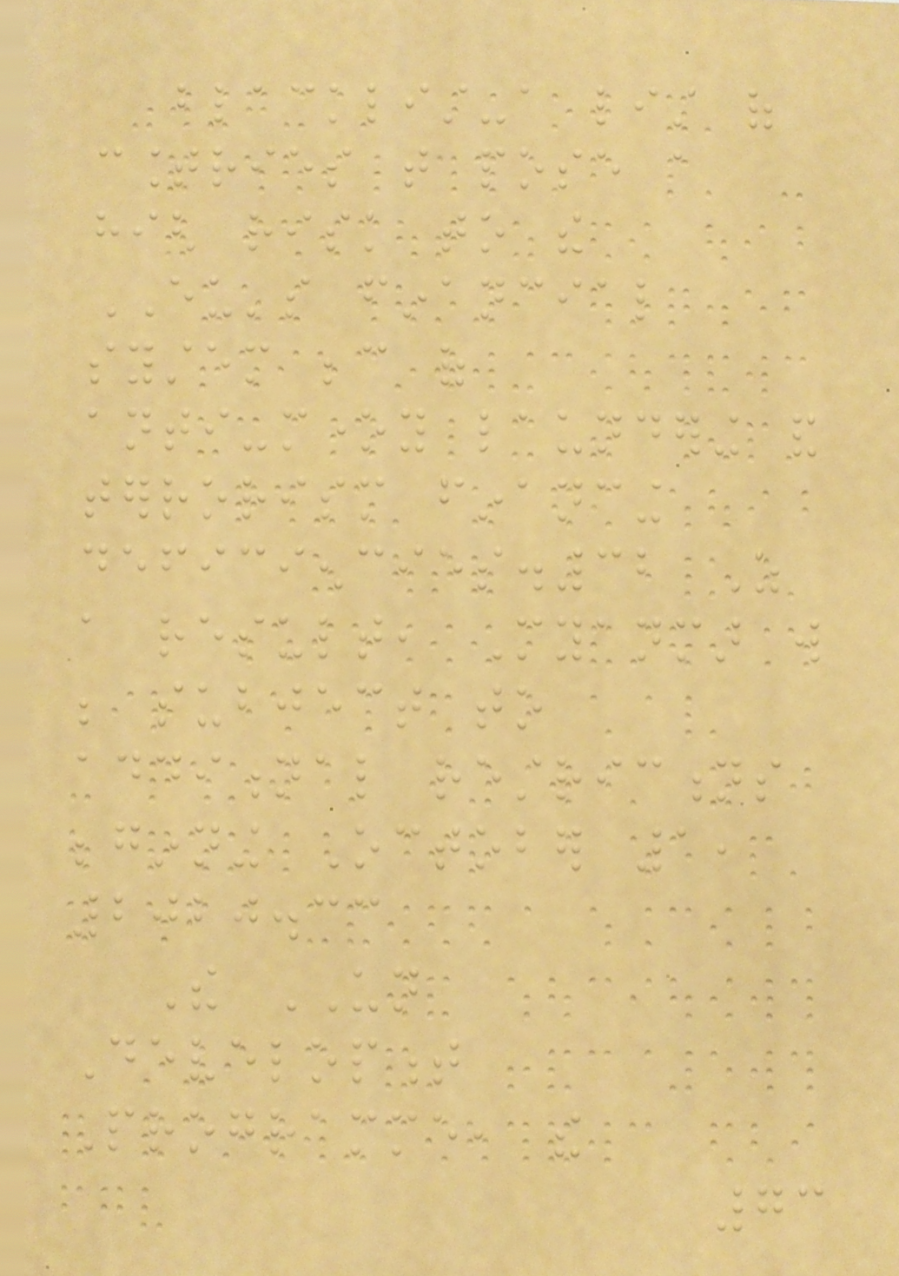blacklist-a list of
countries that pose a
high risk to the
EU's financial
system because of
anti-money laundering and
terrorism financing
deficiencies.32 As
a result, Myanmar will
be subject to
additional restrictions
beginning October 1,
2020.33
The UN
Development
Programme, the
73
